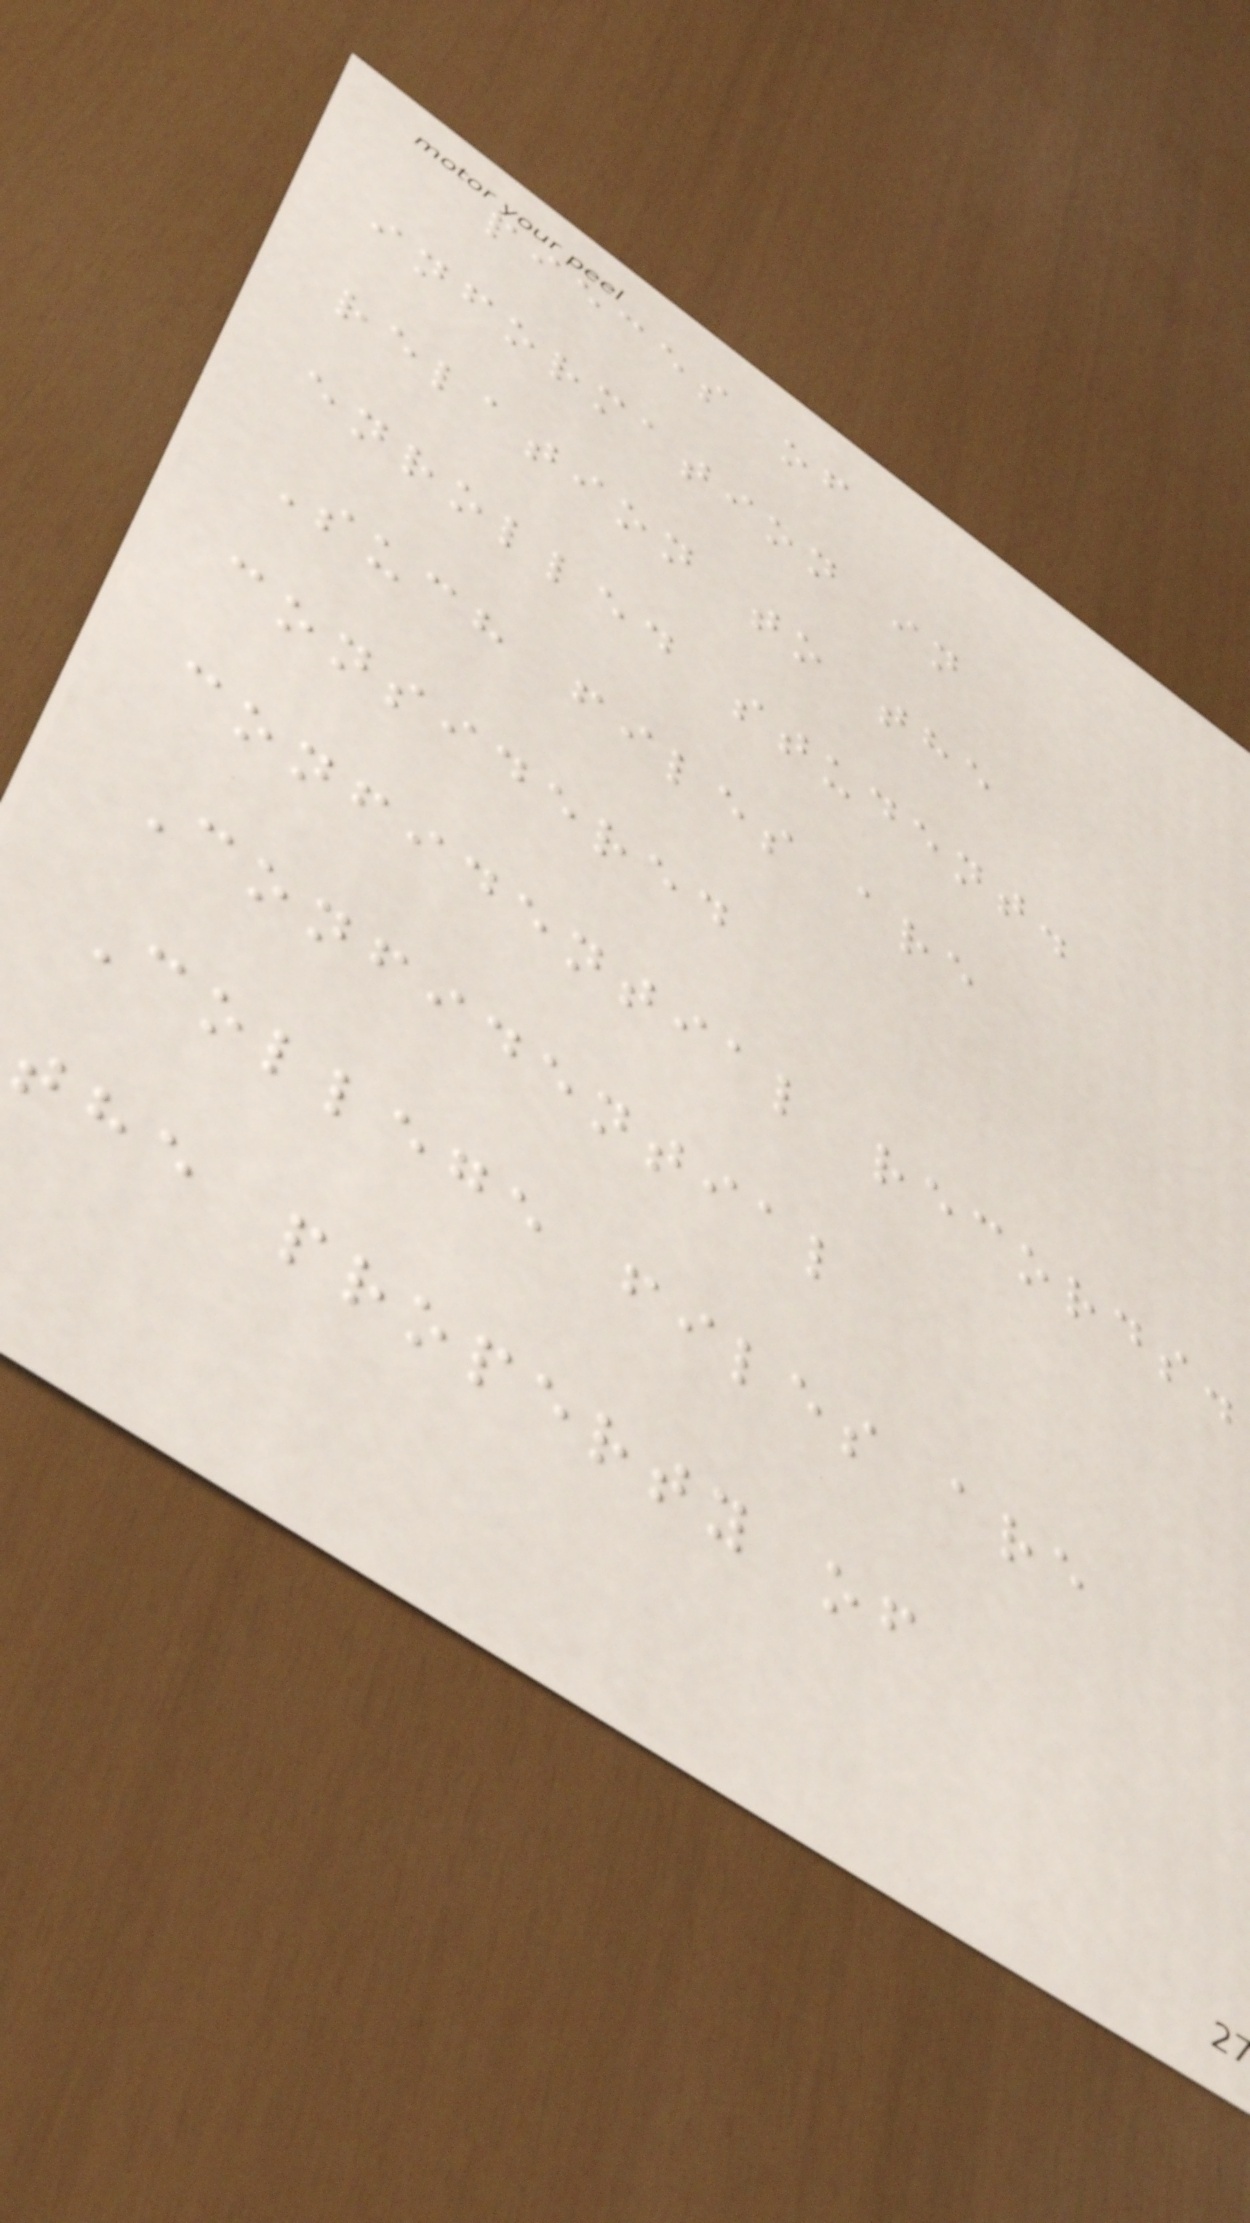pieces of
information in
relation to the
enrolled student.
Such files are
considered
confidential records.
Confidential
College files are
the property of
